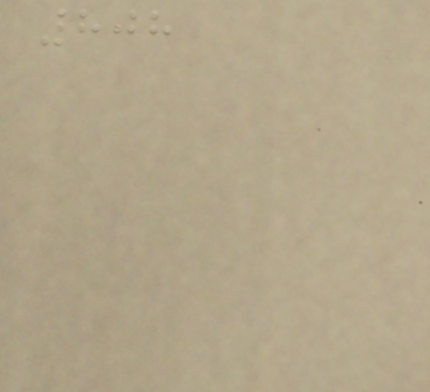808
